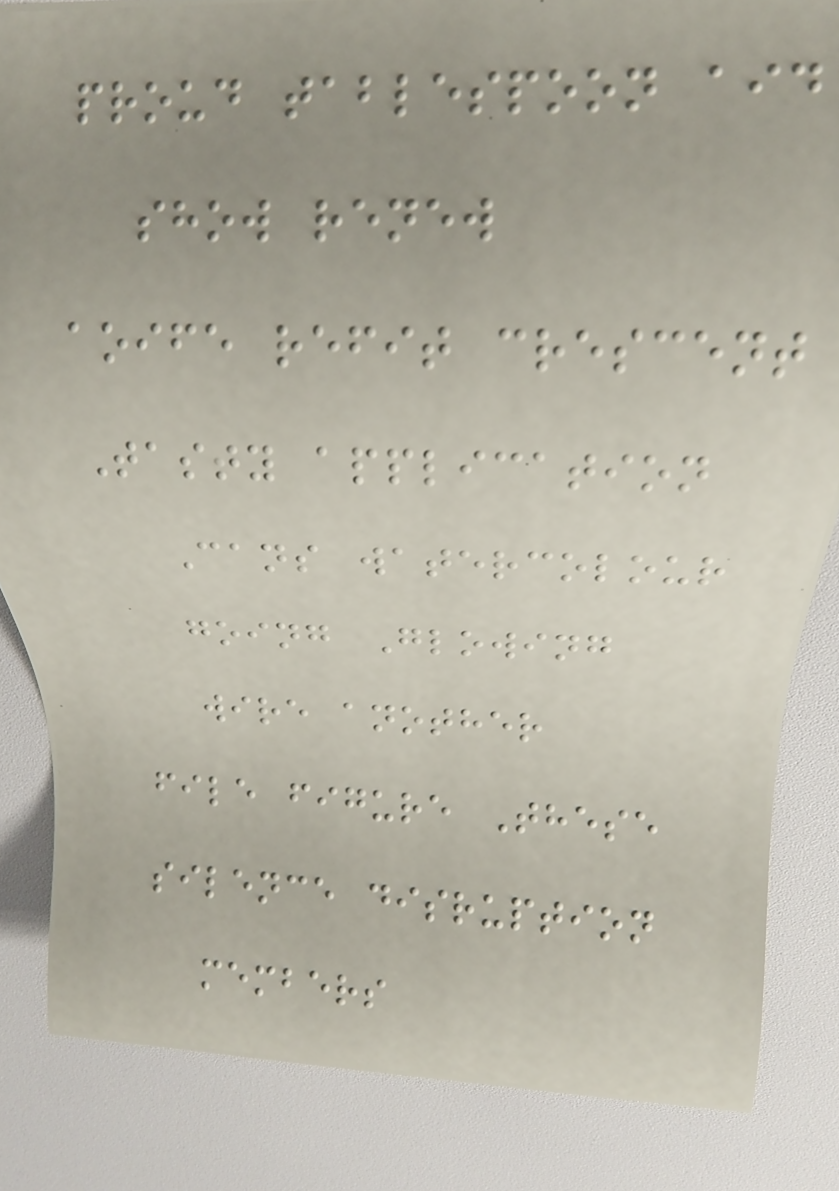proud tablespoon aid
show renew
aoife refit crescent
Tasty application
Cans watercolour
going Glowing
wire another
file figure These
silence disruption
members
